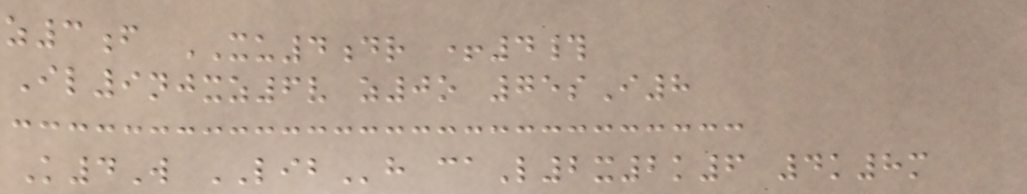z3f XU4dr +4#
Il9njxz6v z0o 75sI8
K4W LIBh caL2x2k6 4k8m
